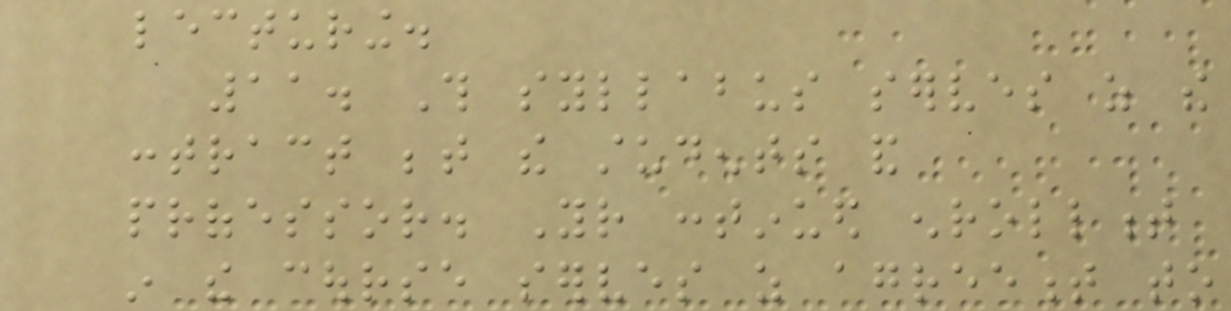lecturing.
11. This syllabus serves as the
contract between the students and
professor. Your continued enrollment
in the course serves as agreement to
